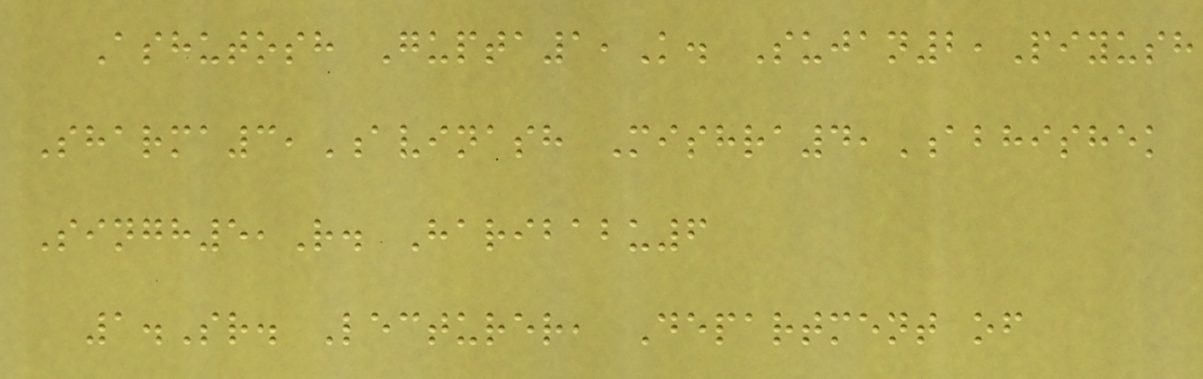Ashutosh Gupta1,K. Sujan2,Piyush
Sharma3,Avinash Mishra4,Abhishek
Singh5,R. Haribabu6
1.Sr. Lecturer, Department of
